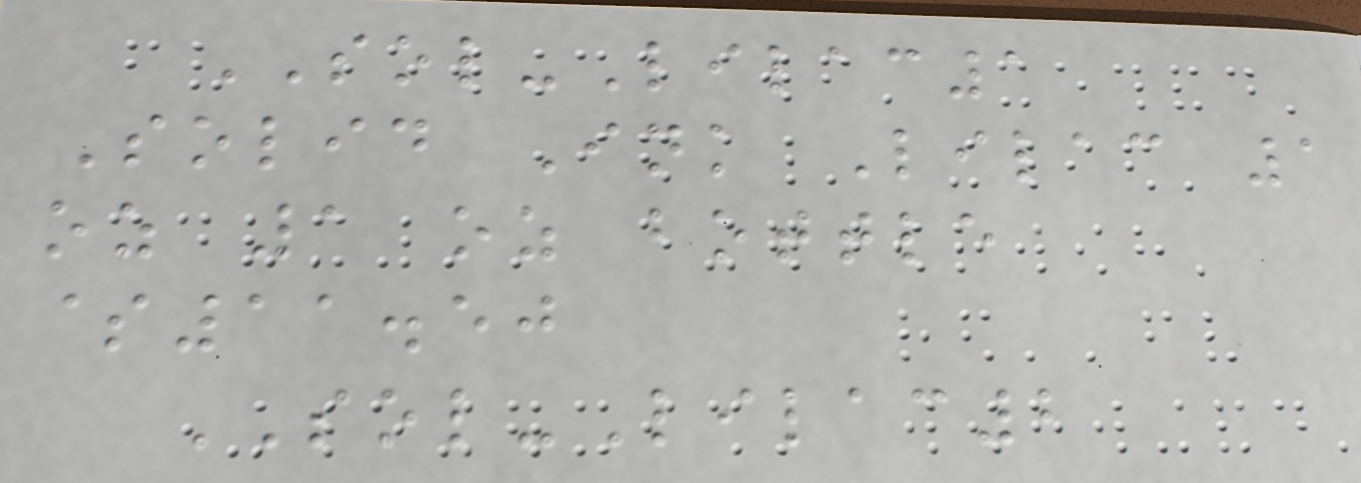SOL-Lilac1
Solid Ink Lilac 1
oz 1 oz bottle
$11.50
SOL-Lilac2
